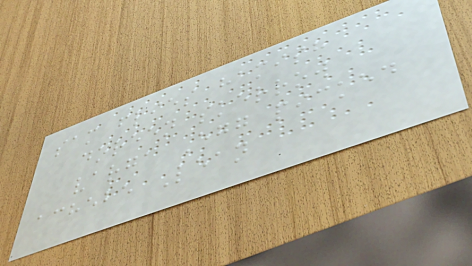sam flies hamish
doreen skerrow
varga Egg picked
achebe Lean
